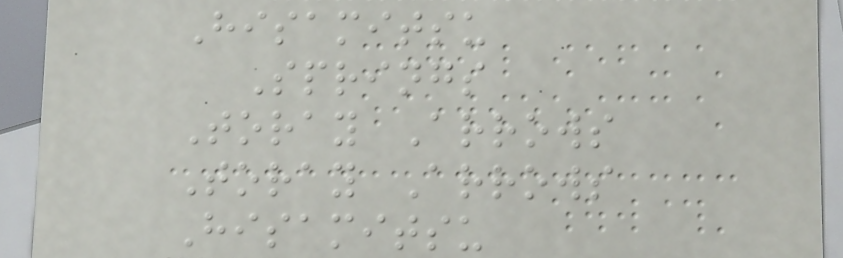Hisamitsu
Springs
Toray Arrows
Toray Arrows
Hisamitsu
